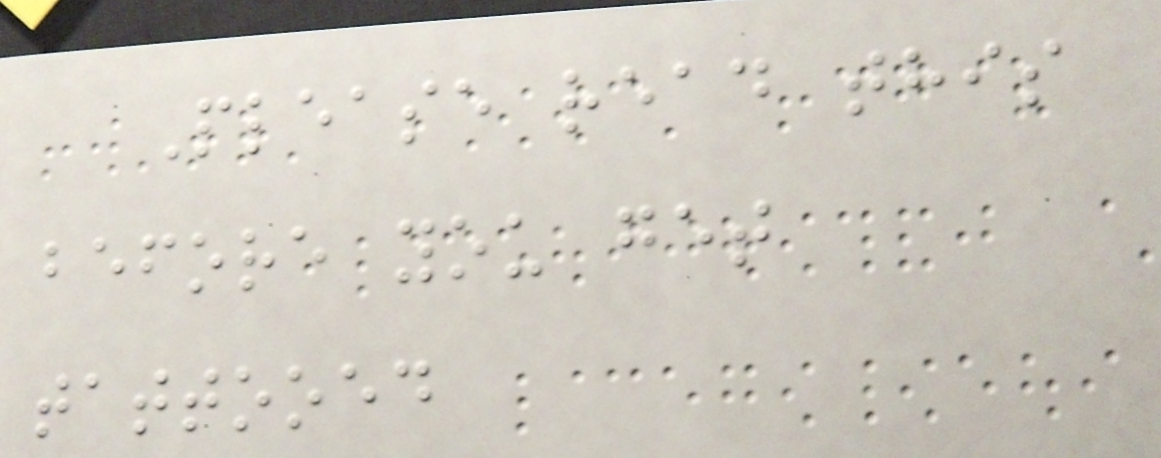Please read this
before you get
tattooed
